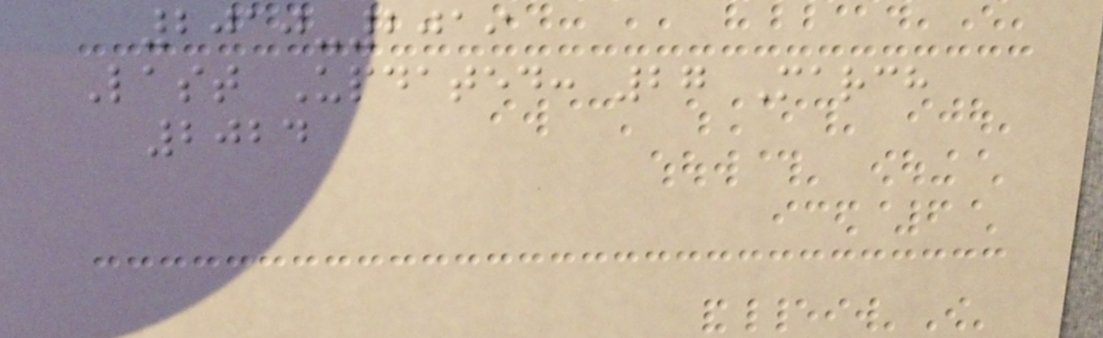2010-2019
Last Updated: 27 March
2024
